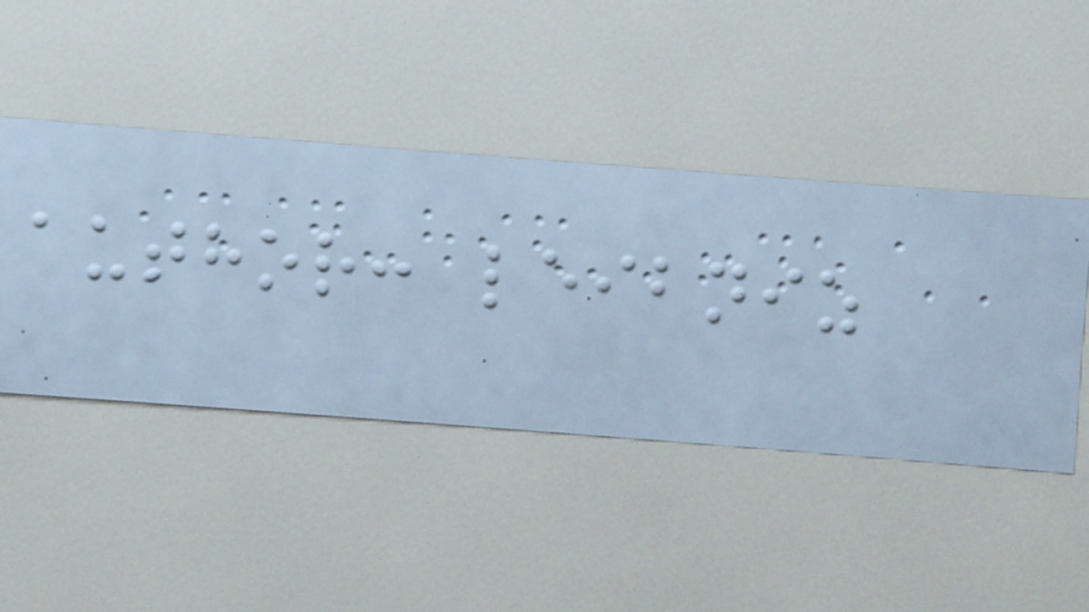author: leibniz
